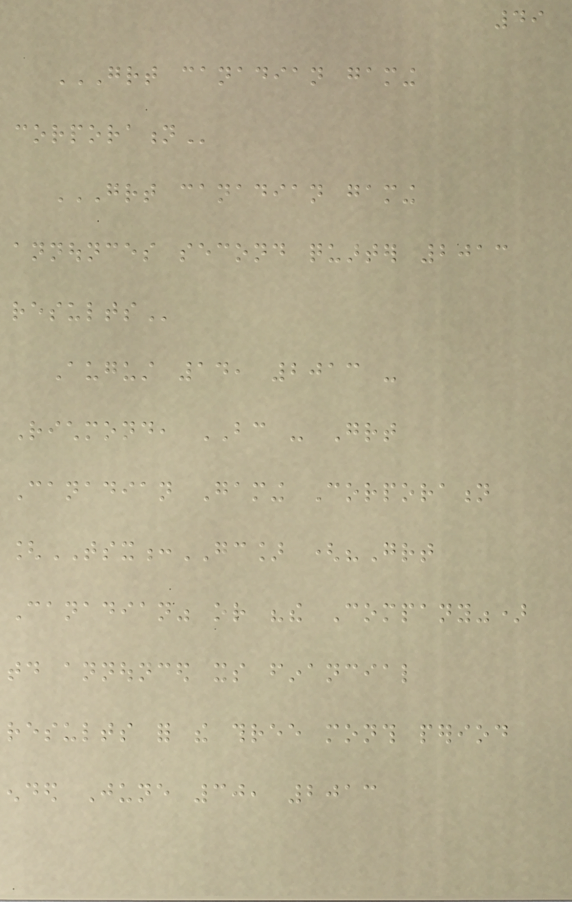49
GREAT CANADIAN GAMING
CORPORATION
GREAT CANADIAN GAMING
ANNOUNCES SECOND QUARTER 2013
RESULTS
August 14, 2013 -
Richmond, BC - Great
Canadian Gaming Corporation
[TSX:GC] ("Great
Canadian" or "the Company")
today announced its financial
results for the three month period
ended June 30, 2013
